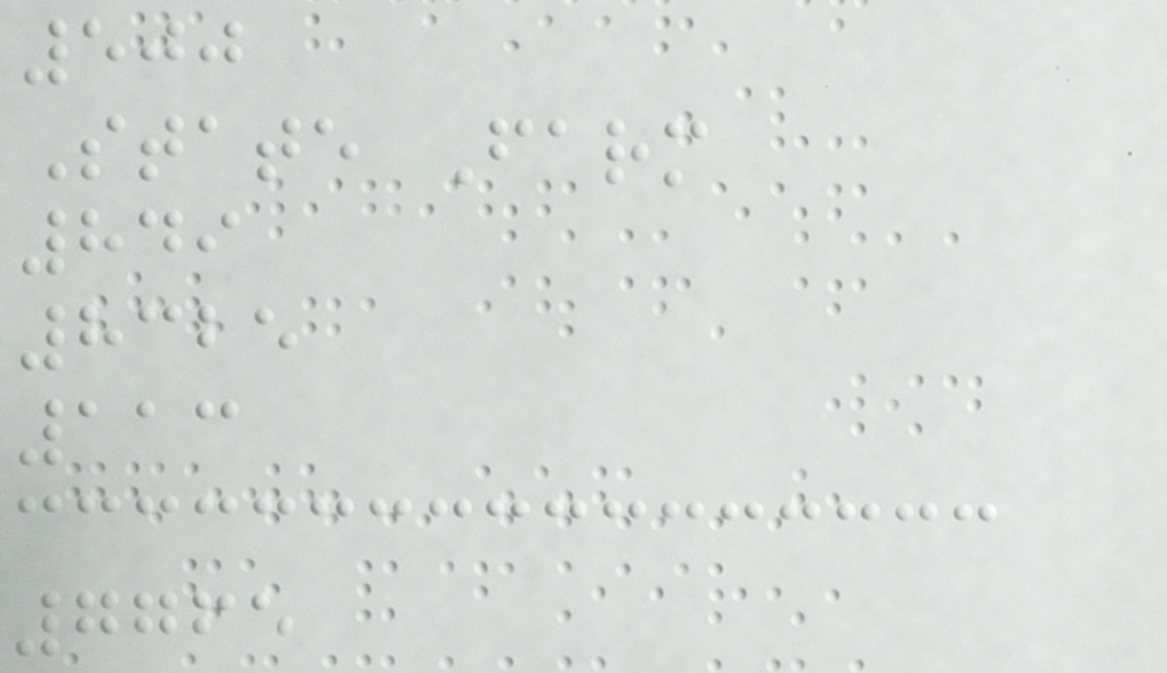500
State Farm
849
8325
113
7765
